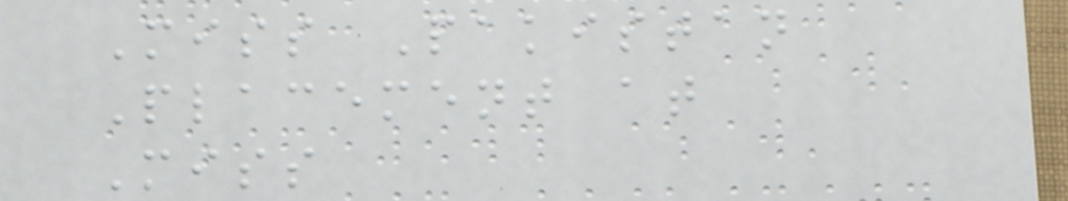Miss Pakistan
Placement at
Miss
